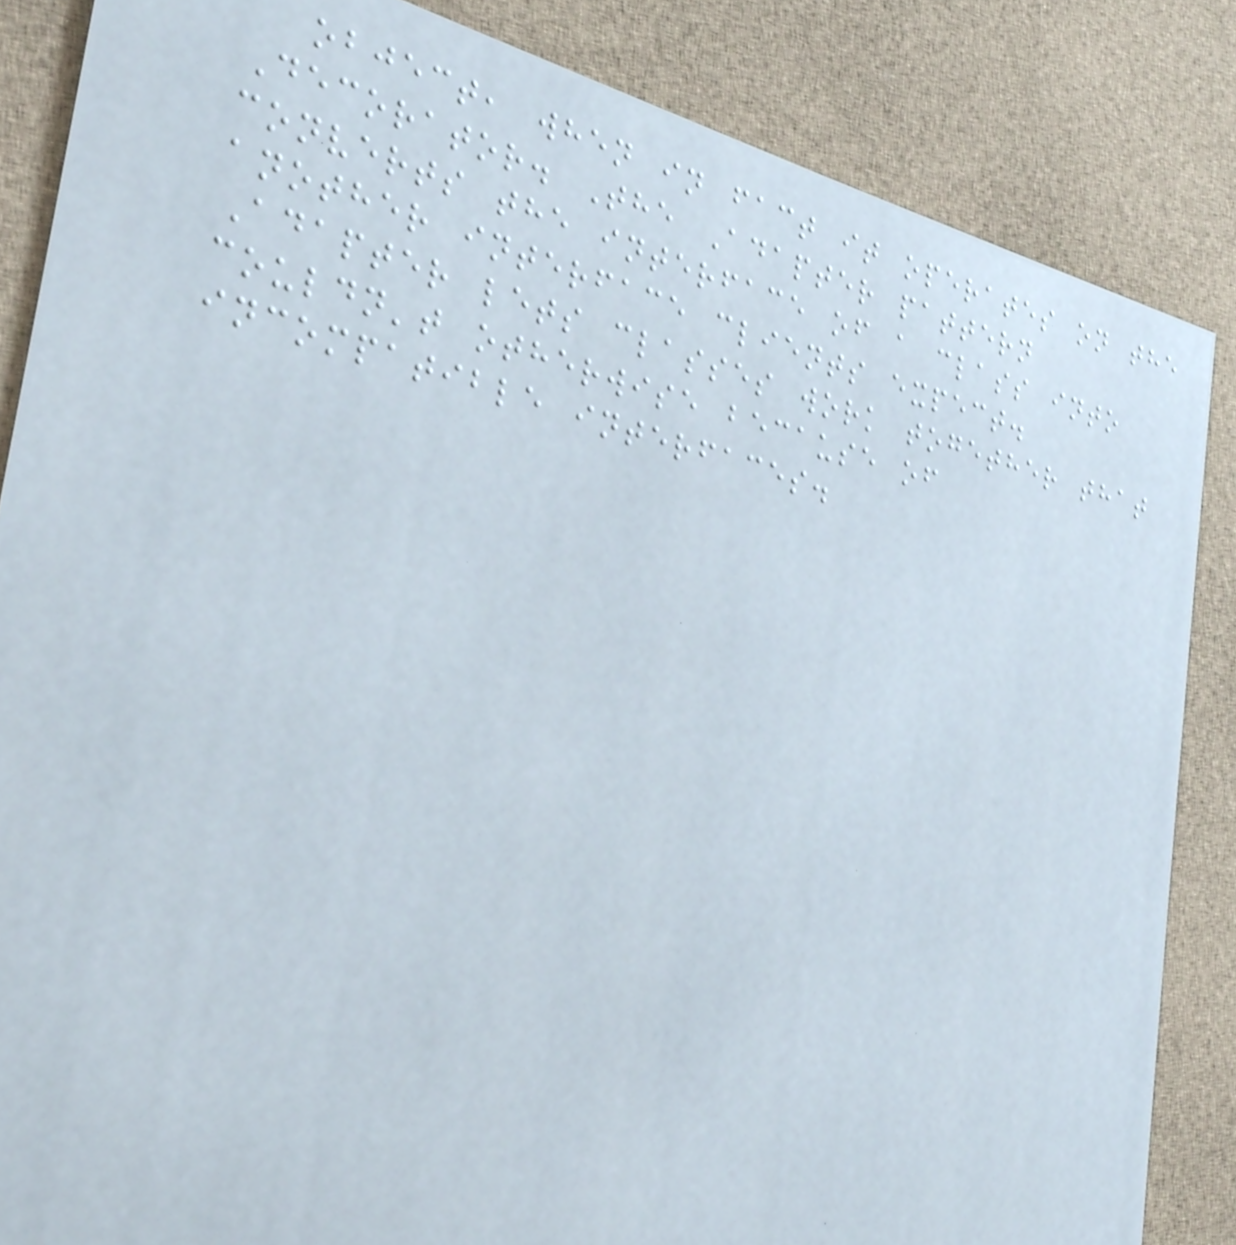object, when in fact it operates on the
Decorator. The Adapter pattern
converts the interface of a class into
another interface clients expect.
Adapter lets classes work together that
couldn't otherwise because of
incompatible interfaces.
